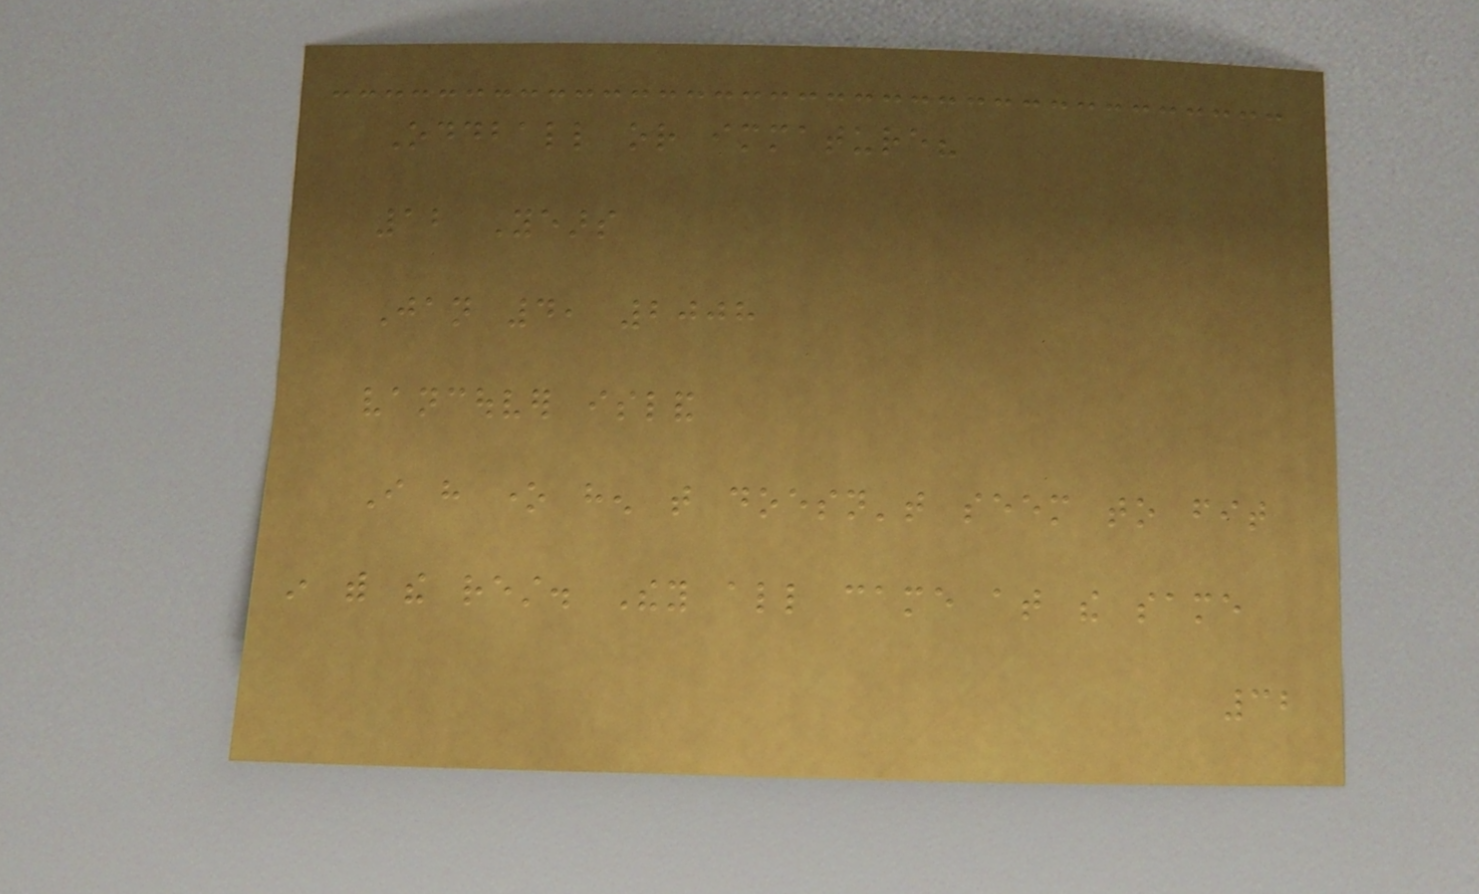Oddball or immature?
12 Years
Jan 4, 2008
vancouver island
I have one hen that doesn't seem to fit
in with the rest. They all came at the same
32
